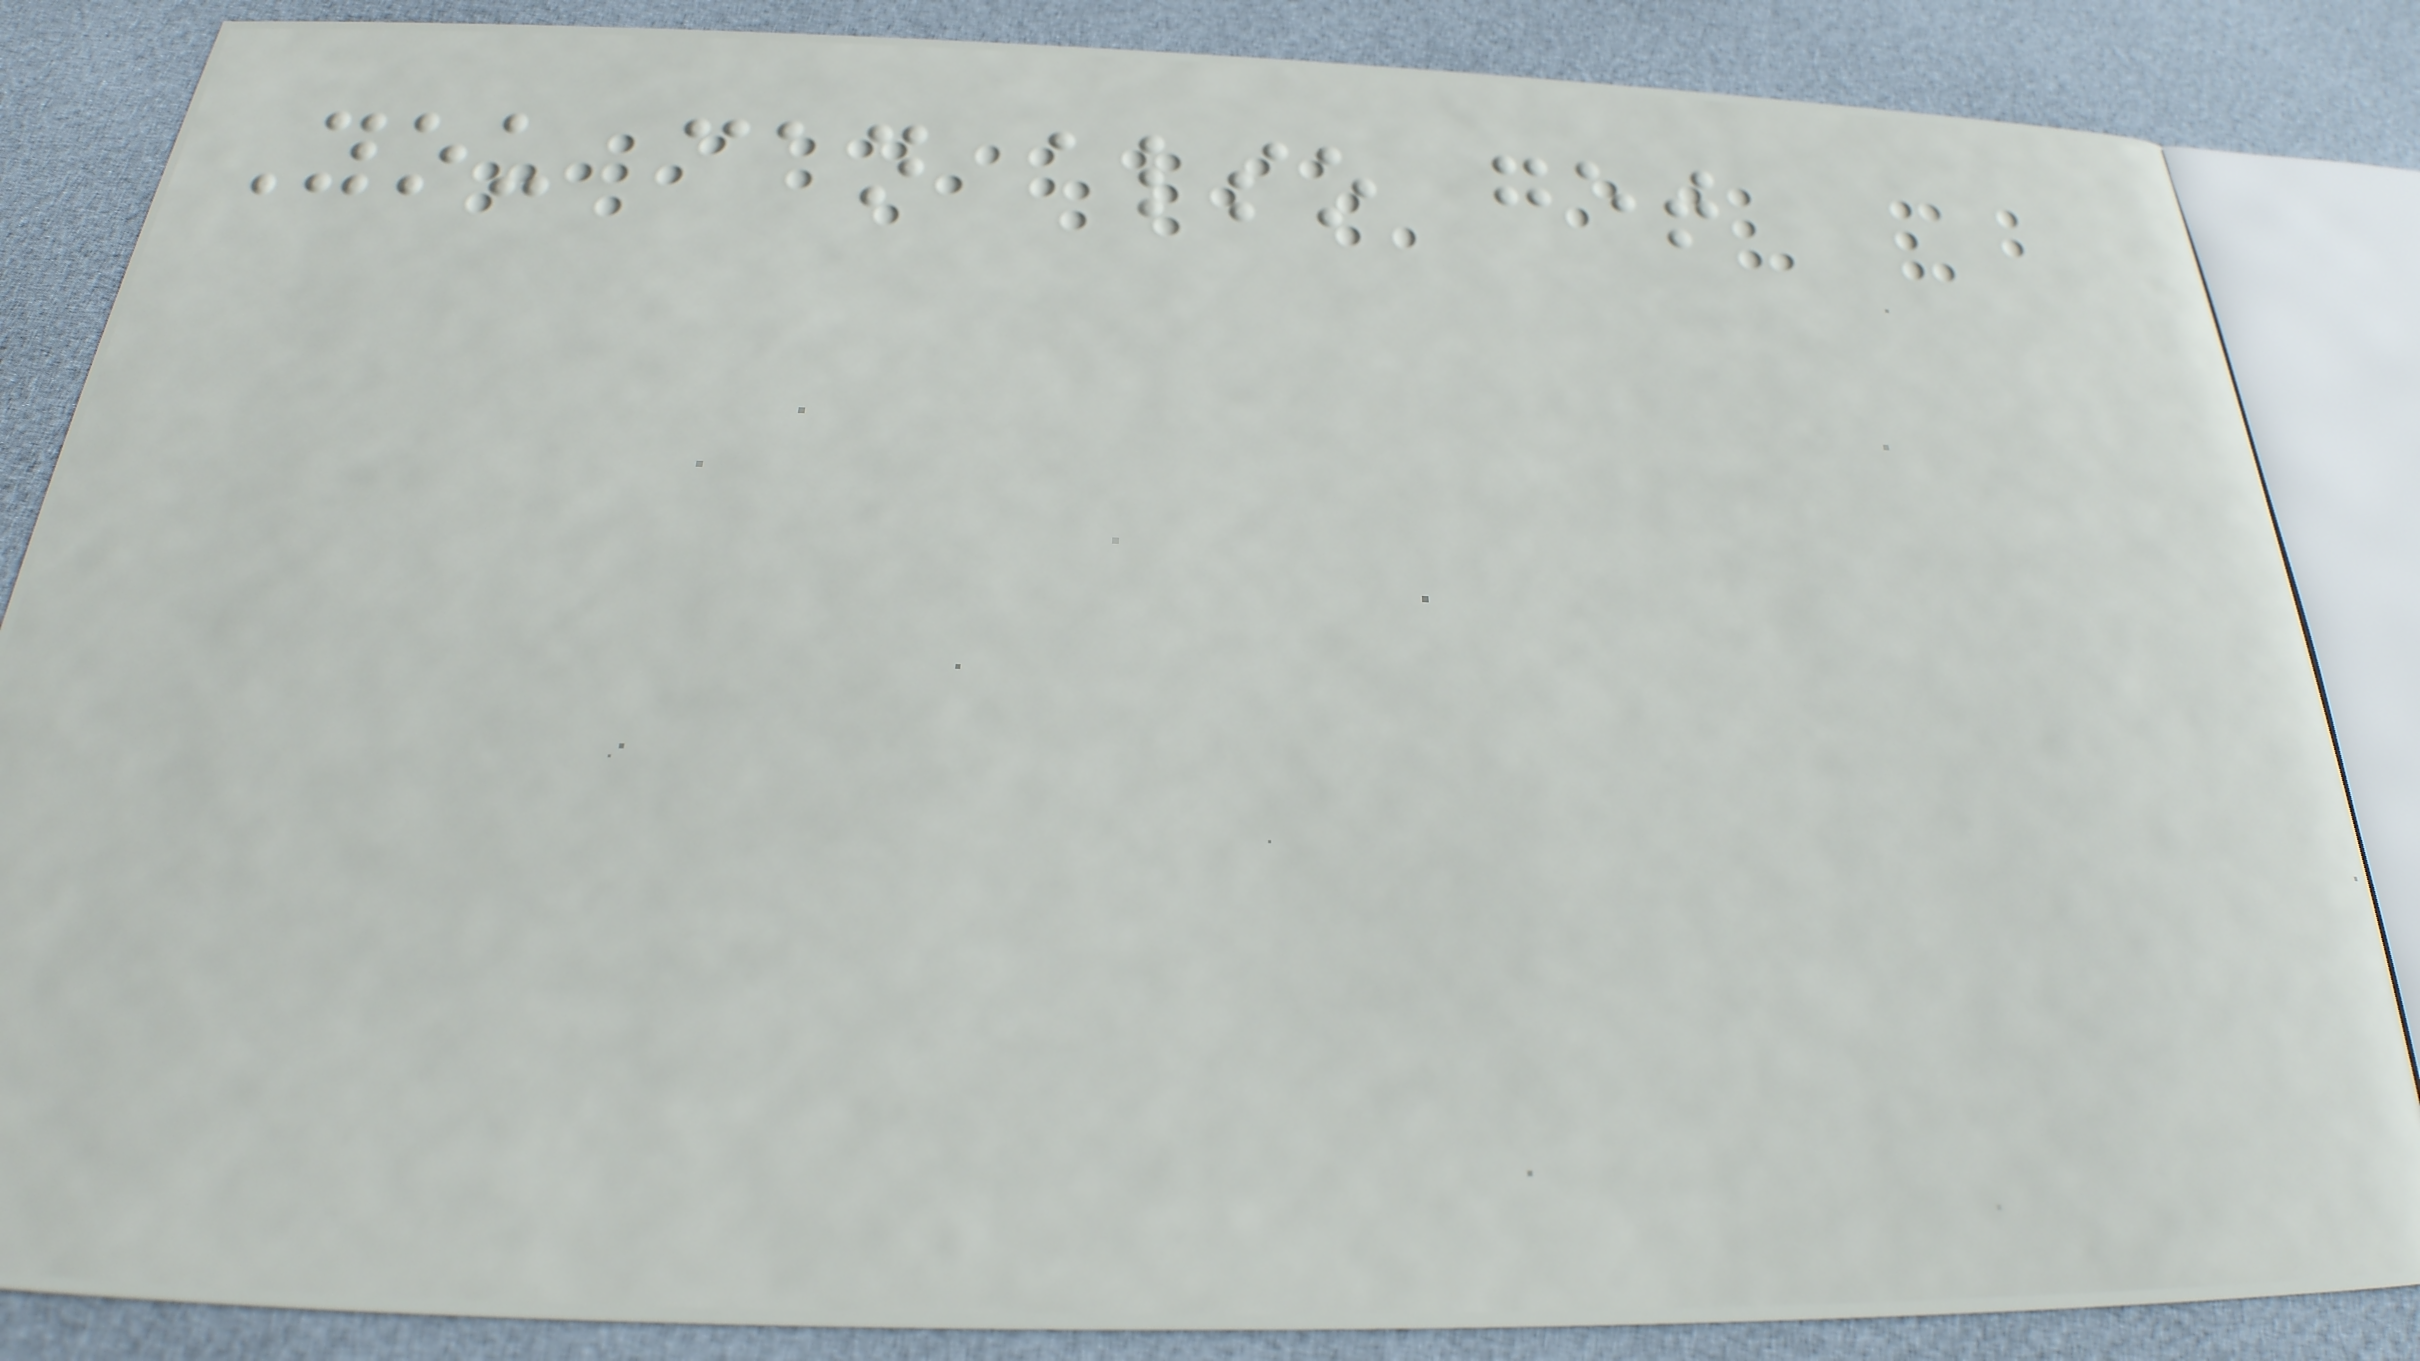You can also get
